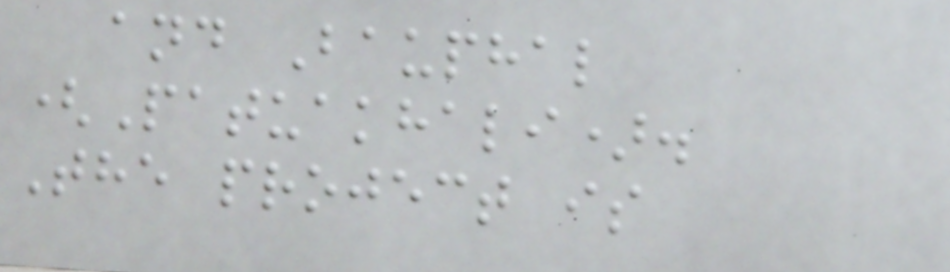and Bauphal
(Patuakhali).
The project is
